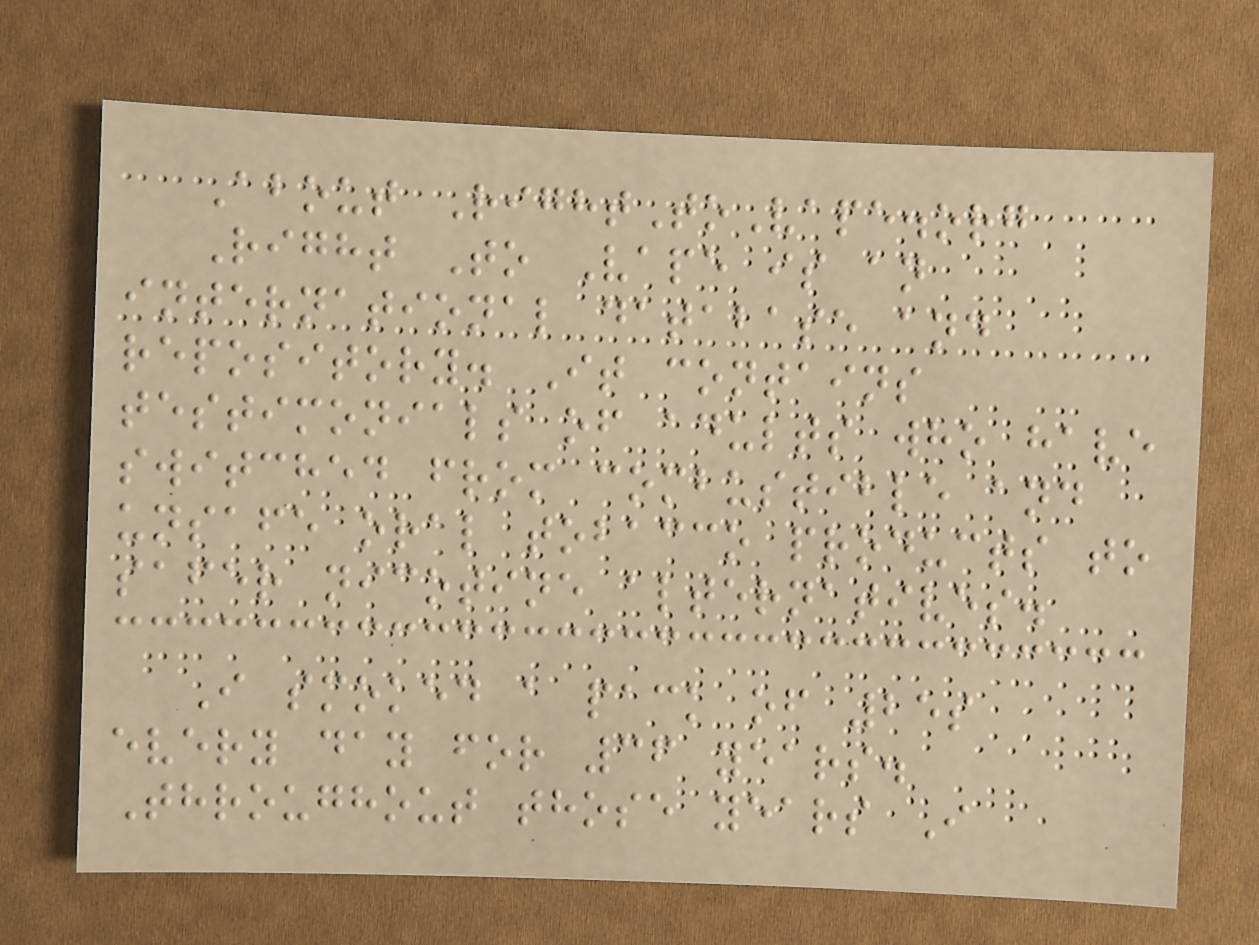About RightToVape.org
Right To Vape is an
international database and
repository. It contains
testimonials of adults who have
switched from combustible and
unsafe oral tobacco products to
safer nicotine alternatives.
I smoked a pack of 25s
every day for 36 years.
Throughout those years I
